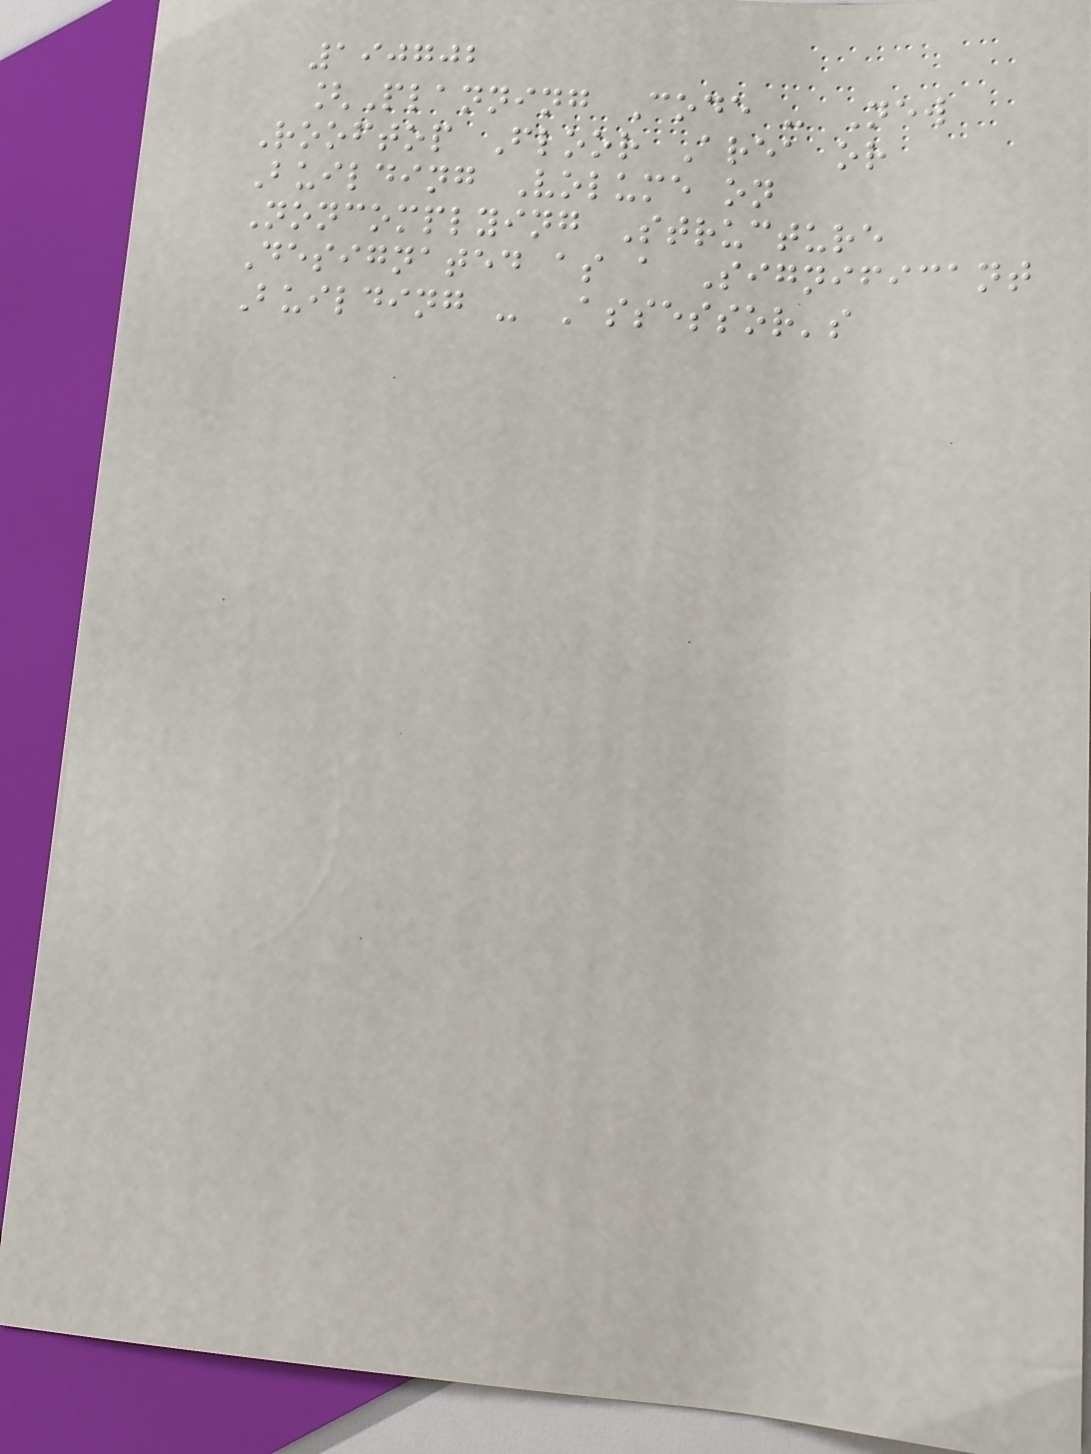190702
[Planning Code - New
Rooftop Floor Area or
Building Volume on
Noncomplying Structure
Designated as a Significant
Building - Assessor's
